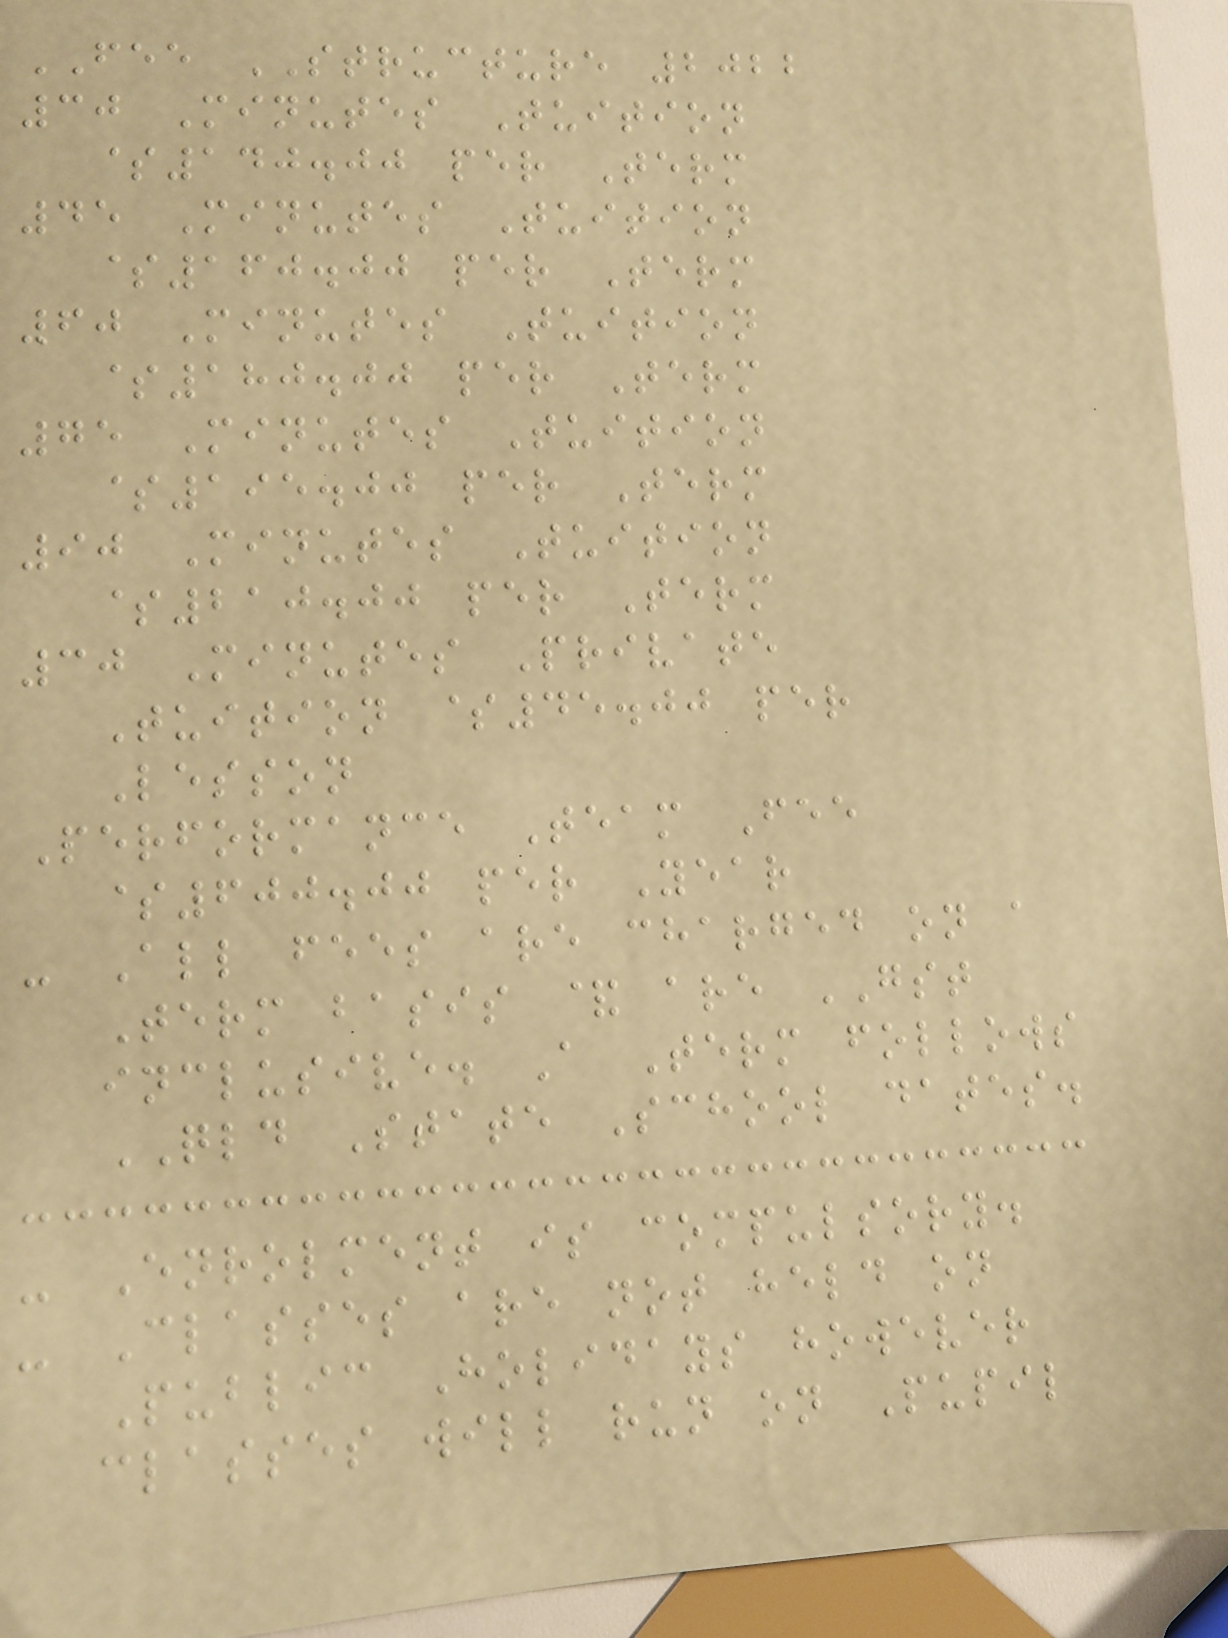FEE STRUCTURE 2022
30 Minutes Tuition
$140.00 per Term
45 Minutes Tuition
$160.00 per Term
60 Minutes Tuition
$180.00 per Term
75 Minutes Tuition
$195.00 per Term
90 Minutes Tuition
$210.00 per Term
30 Minutes Private
Tuition $45.00 per
Lesson
Performance Team Fee
$600.00 per Year
- All fees are charged on a
Term basis & are GST
inclusive. A Term follows
QLD State School dates.
- Enrolment is compulsory.
- Classes are not held on
Public Holidays however
classes will run on Pupil
